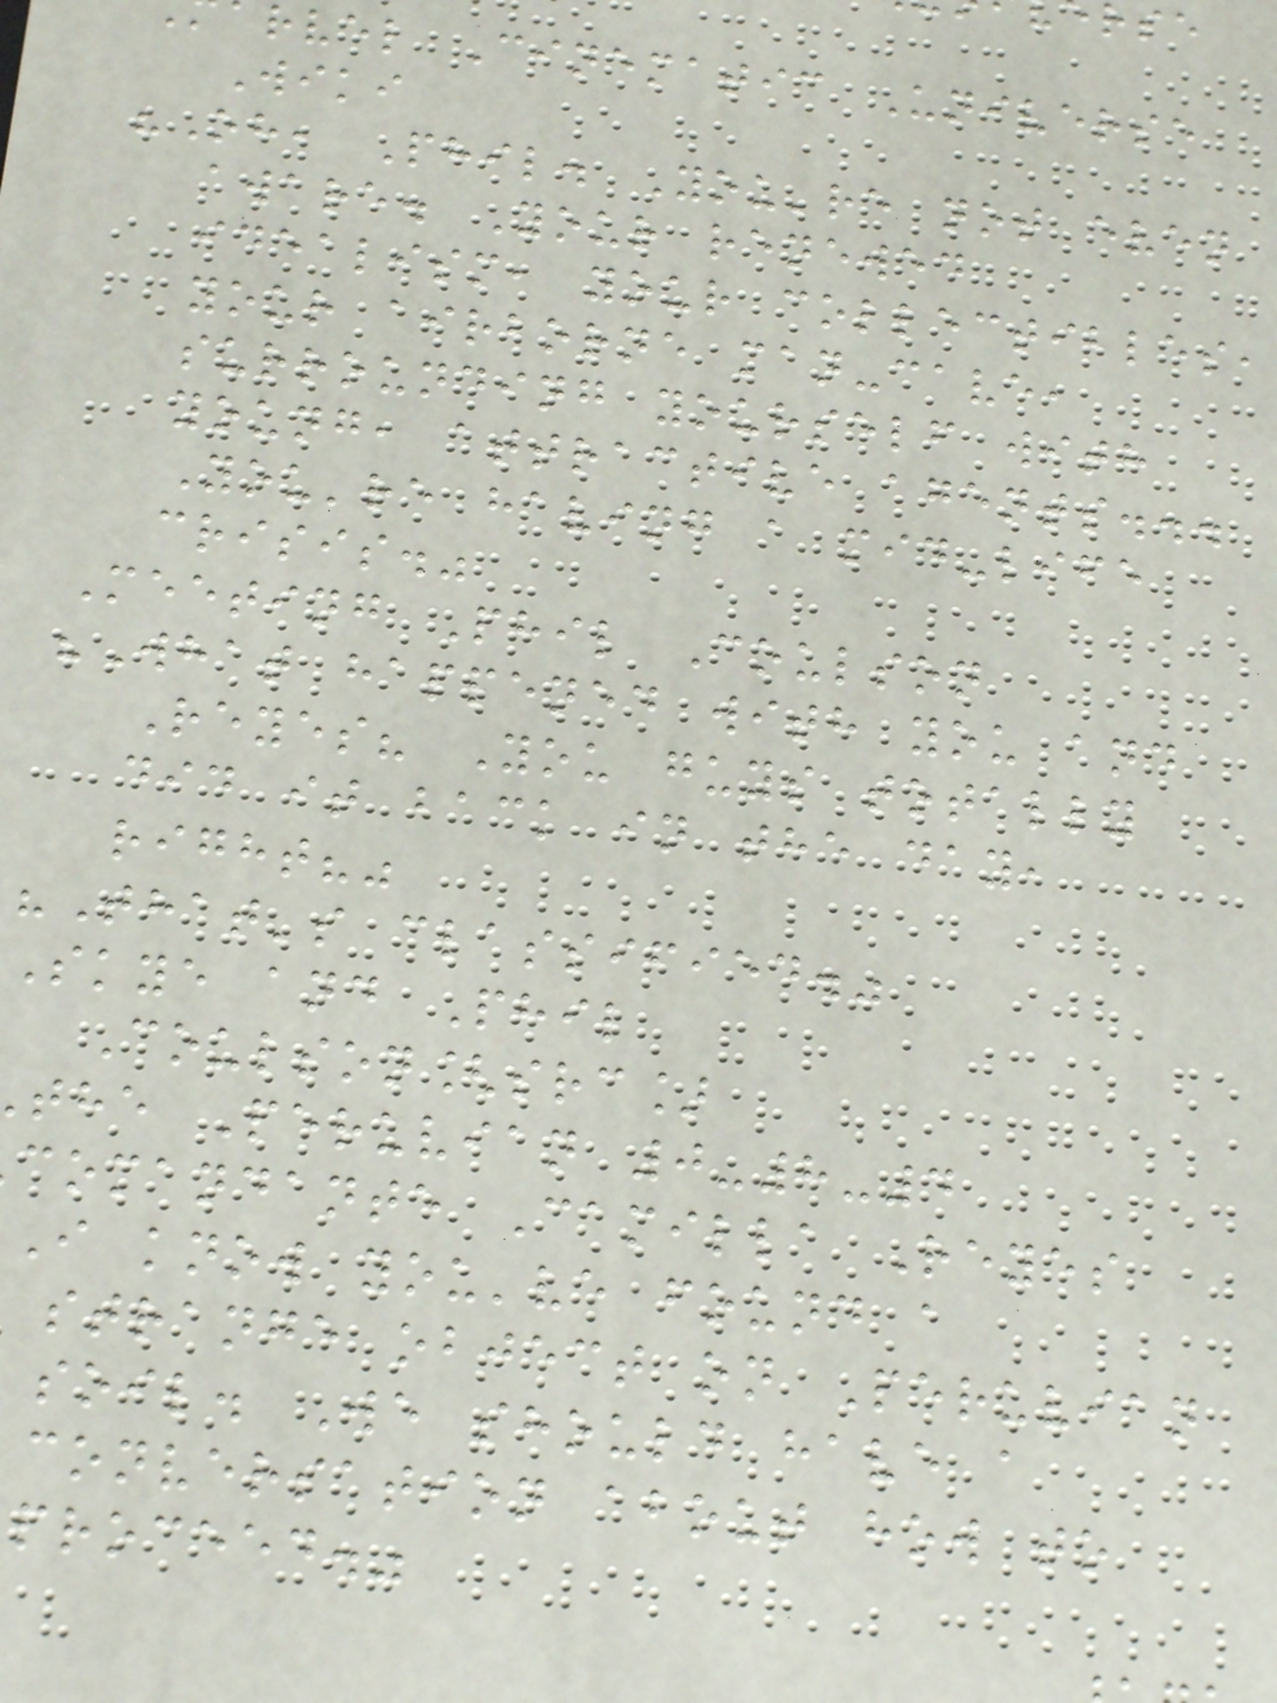rvel Cinematic Universe
Wiki
"Oh, Phil. You're not even
aware. Your renewed
idealism, your collectibles,
your airborne man-cave,
surrounding yourself with
young, attractive agents...
You're having a mid-life
crisis."
Meeting Phil Coulson
"What happened with you and
Reyes? You guys totally
did it back in the day,
right?"
"That's classified."
Skye and Phil
Coulson[src]
the Peruvian 0-8-4
comandante Camilla Reyes
I know you've found a
strange object on Peruvian
soil. We should have a
conversation about how to
proceed."
